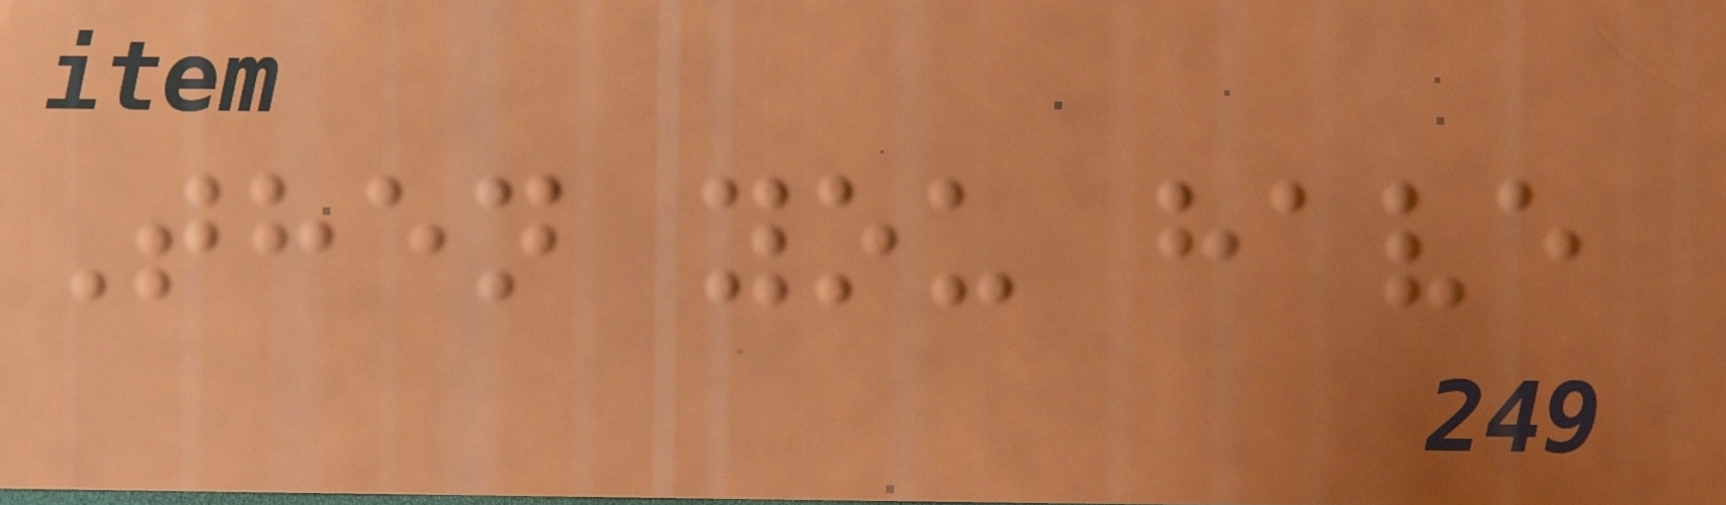Then you have
